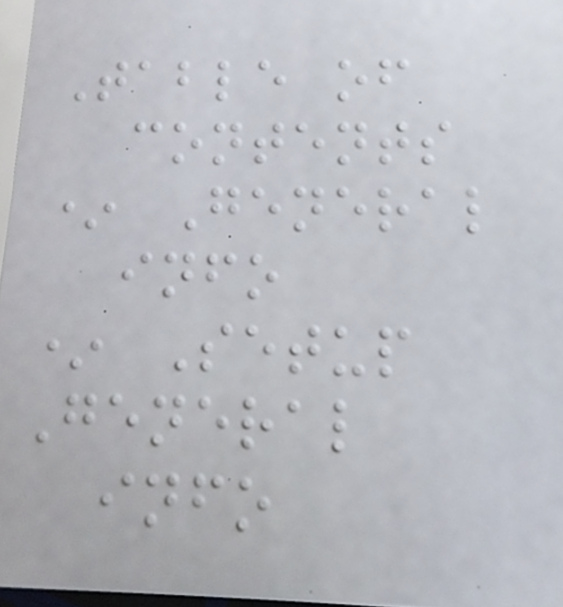Table of
contents
* General
info
* Setup
General
info
